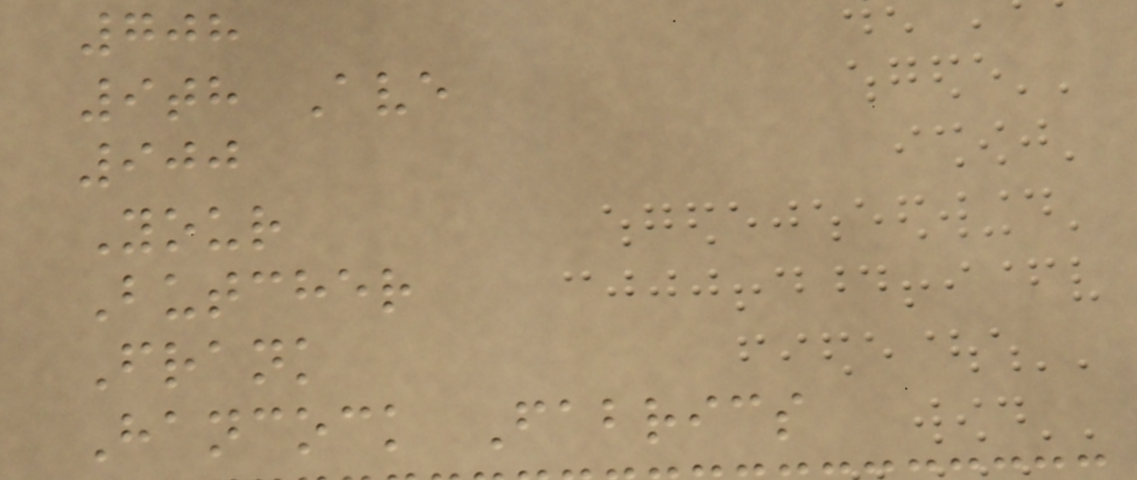708
9th Ave
900
Your
Butcher
Frank
Hancock Fabrics
